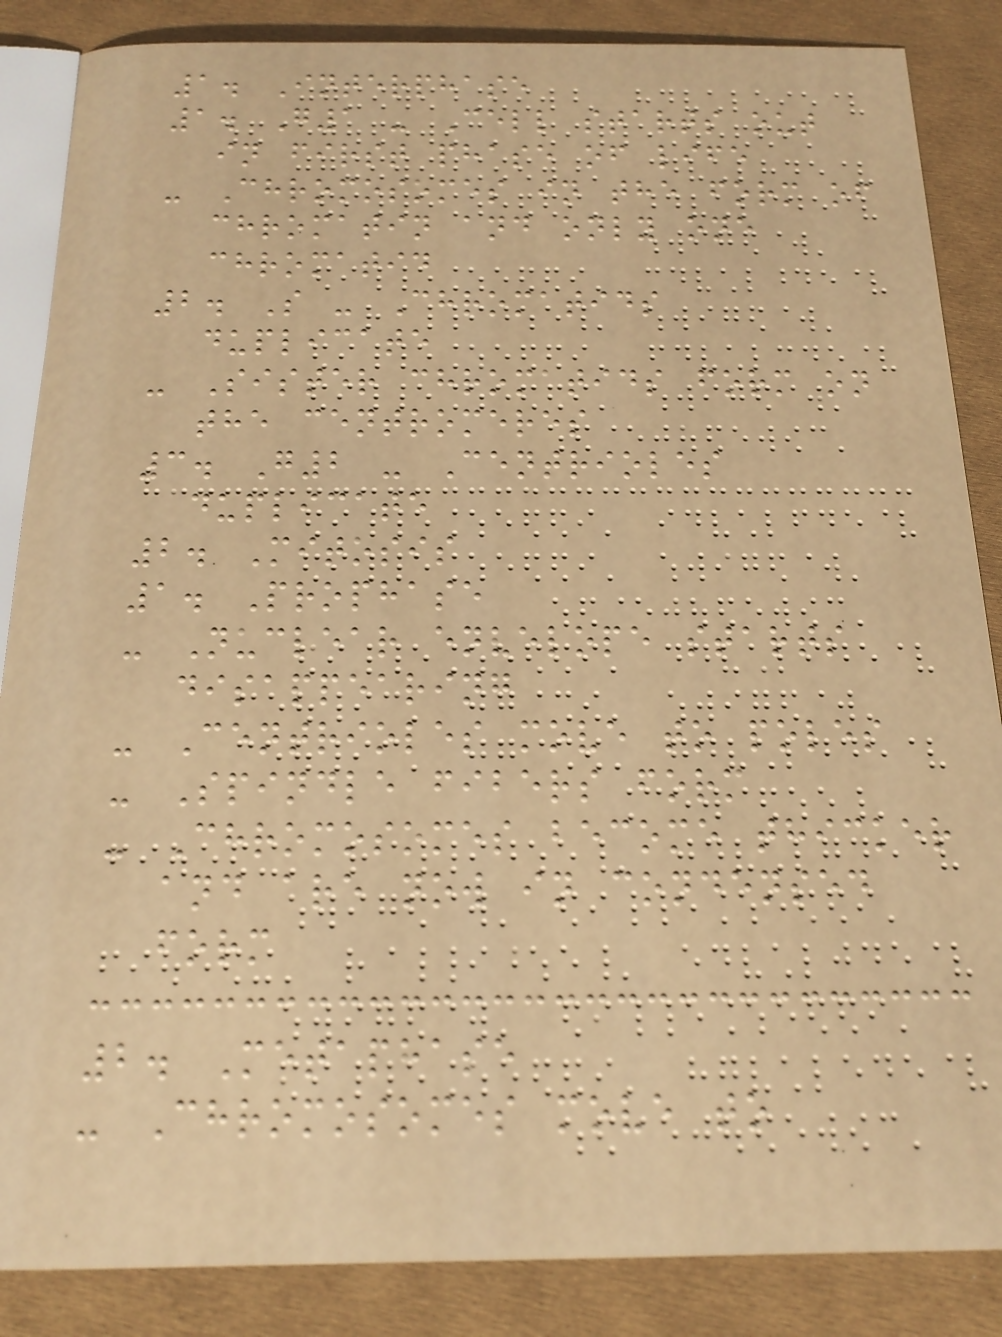1. Interphase
1. G1 - Cell starts out
in first phase of life
- Chromosomes in the form of
chromatin and only one
chromatid
2. S - Chromatids
duplicate
- Sister chromatids form on
the centromeres
3. G2 - Centrioles
duplicate
2. Mitosis
1. Prophase
- Nuclear envelope starts
disappearing
- Centrioles move to poles
- Spindle fibers form
- Chromosomes become thicker
and are now in condensed
form
2. Metaphase
- Chromosomes move to
